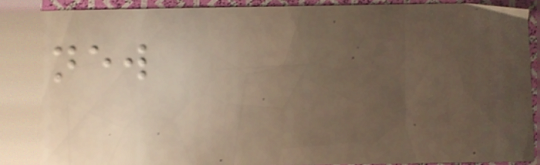new
